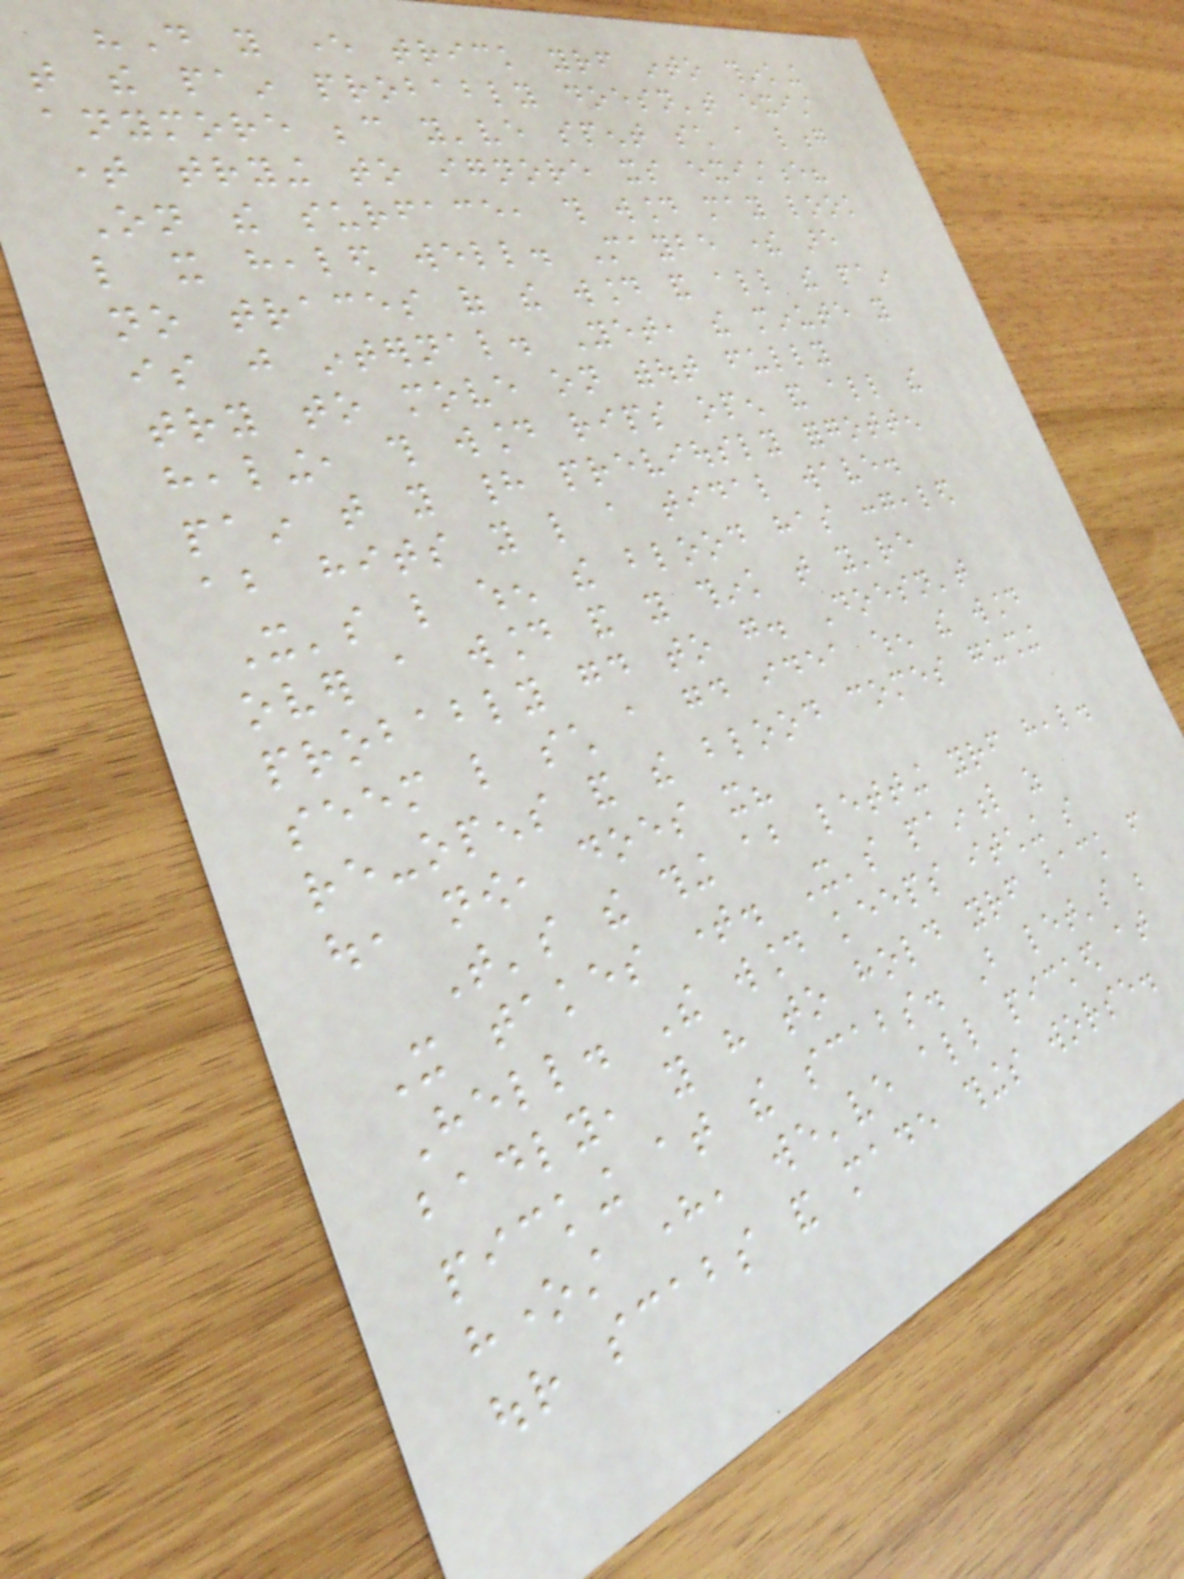"Do you ever trick yourself into thinking
that the pain probably doesn't exist
anymore because you've spent such a long
time trying to ignore its existence?
On the surface, this wound may look
like it healed well. Maybe there are
no traces of the wound and all the pain
is just internal. Yet, the minute you
try to move on without fully
healing, this wound rips open and all the
pain that you had previously forgotten
about hits you like a tidal wave.
It's like when the blood has congealed
over a wound and you think that you're
probably good to go. Doesn't
seem like such a good idea when the wound
re-opens and the blood comes gushing
out, now, does it?
That's the thing about letting yourself heal.
It takes time. It's painful as
Hell. The wound keeps itching so
badly, you have to hold yourself back from
picking at the scabs. But let's be
honest here, we've all picked at
our scabs and made things worse.
